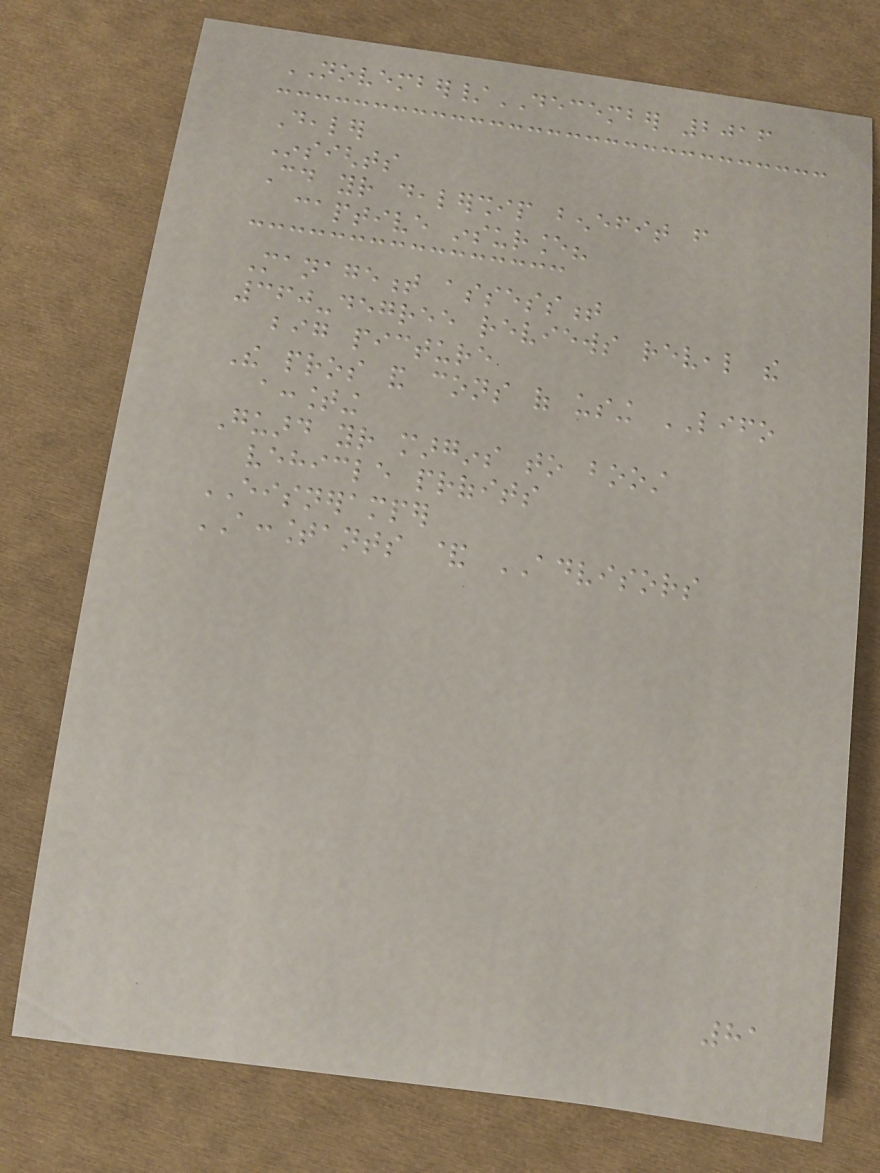NOVEMBER/DECEMBER 2016
Dealer
Insights
Could your dealership benefit from
captive insurance?
Management assessment
360-degree reviews reveal the
big picture
The pros and cons of using LIFO
accounting
Guard your margins to boost
vehicle profits
EISNERAMPER
ACCOUNTANTS & ADVISORS
81
